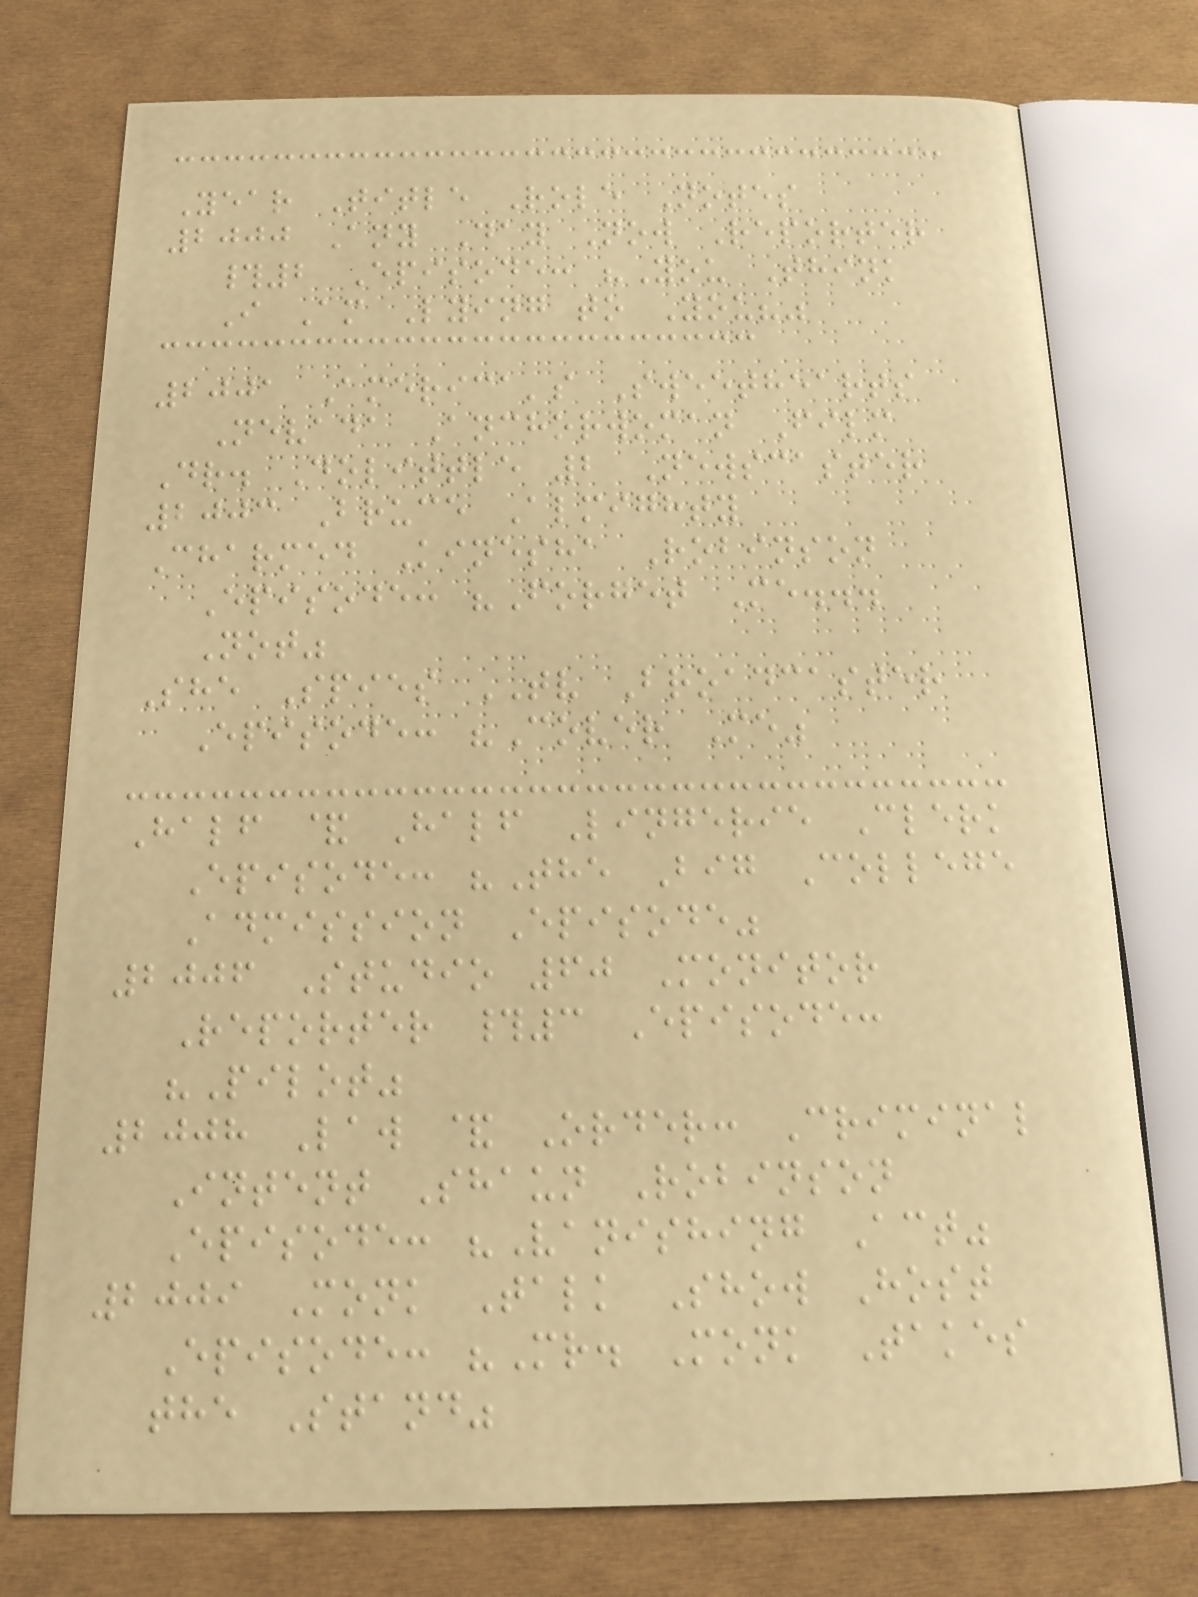Year Title Role Notes
2000 Any Day Now Reporter
#2 Episode: "You Think
I Am Lying to You?"
2001 America's Sweethearts
Nevada Anchorwoman Film
Dr. Dolittle 2 Newscaster
2003 Bruce Almighty
Charmed Kinesha Robinson
Episode: "Forget Me...
Not"
She Spies TV Broadcaster
Episode: "Cover Me"
Half & Half Lingerie Clerk
Episode: "The Big College
Admission Episode"
2006 Studio 60 Monitor
Reporter #3 Episode:
"Pilot"
2008 Law & Order: Criminal
Intent Shaun Robinson
Episode: "Vanishing Act"
2009 Monk Talk Show Host
Episode: "Mr. Monk Takes
the Stand"
